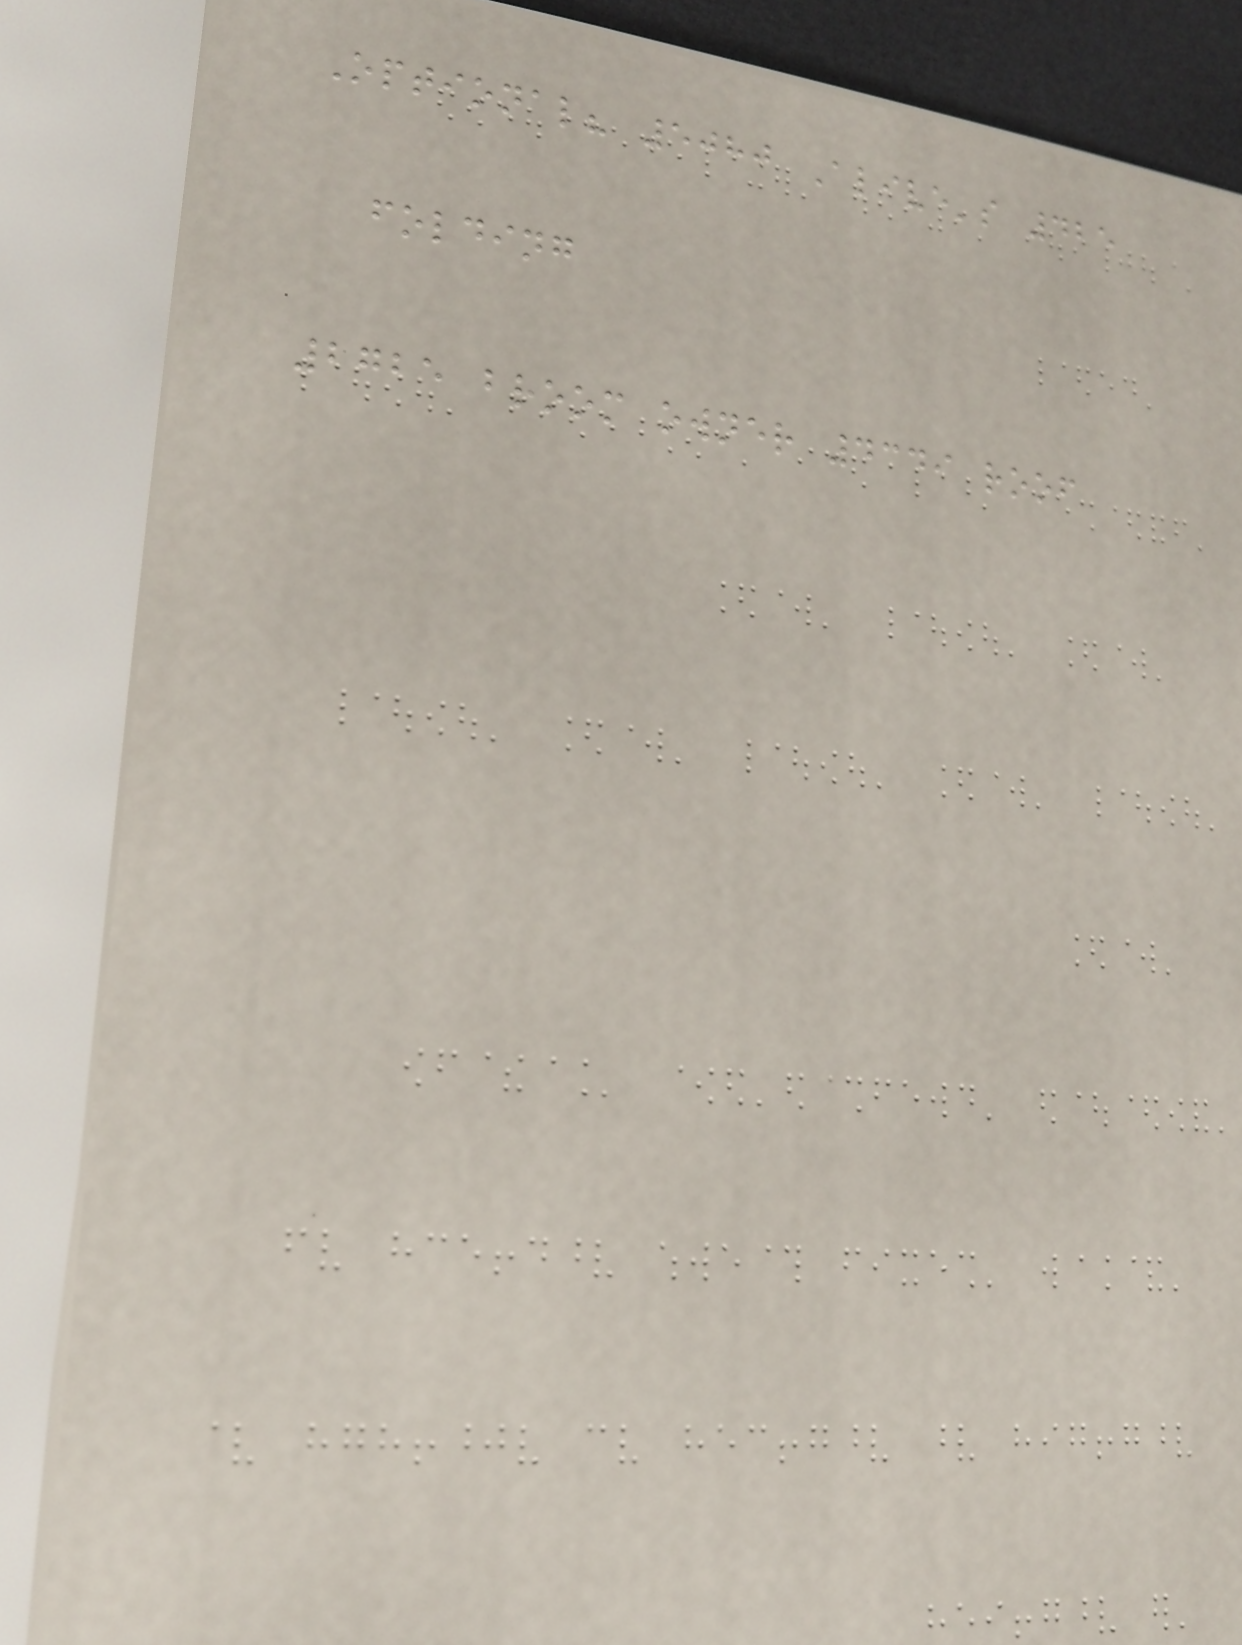Optional? 5080 Alive's 425
folding
2725 broom owner 4349 roof
